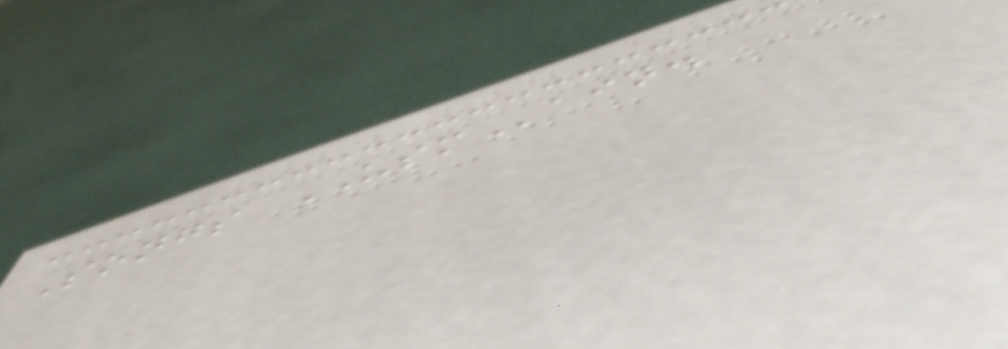Songs USMain.
